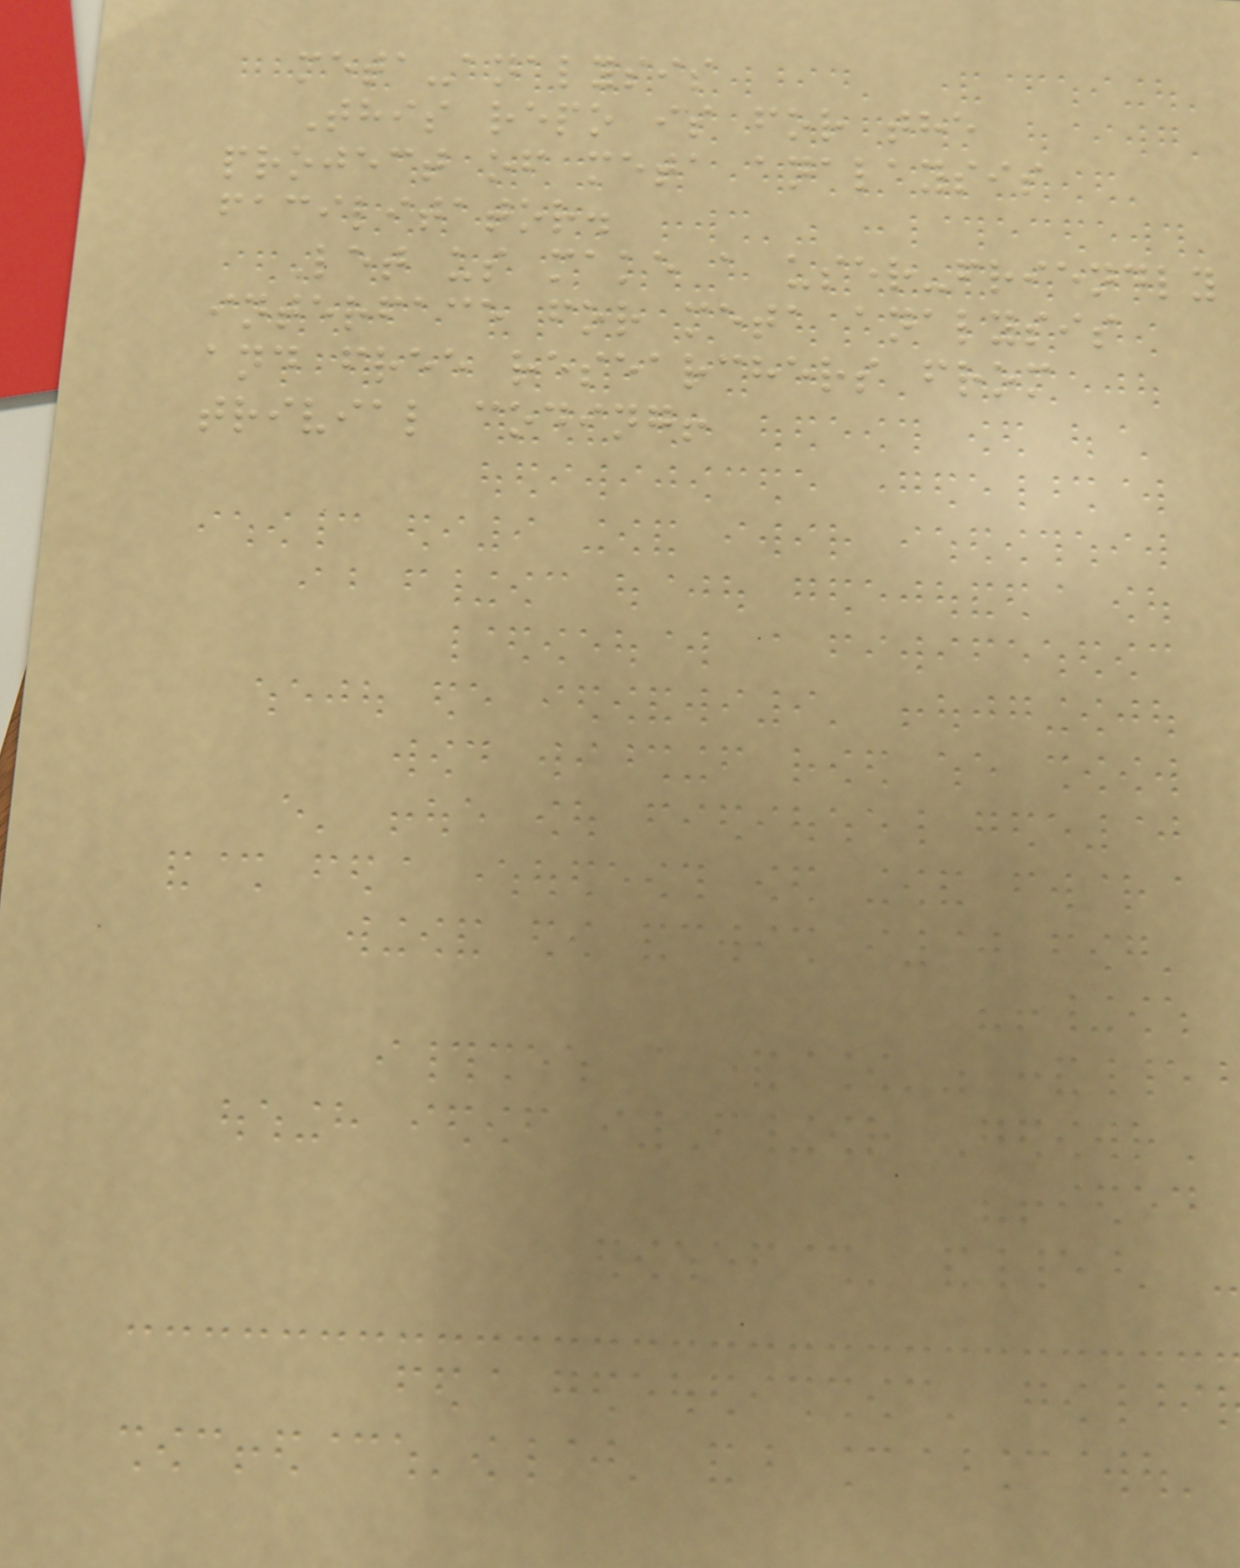meta-analysis
This repo is for the
project of meta analaysis
facilitator.
Let us make a user-friendly
interface for meta analysis
and free researchers from
trivial coding!
